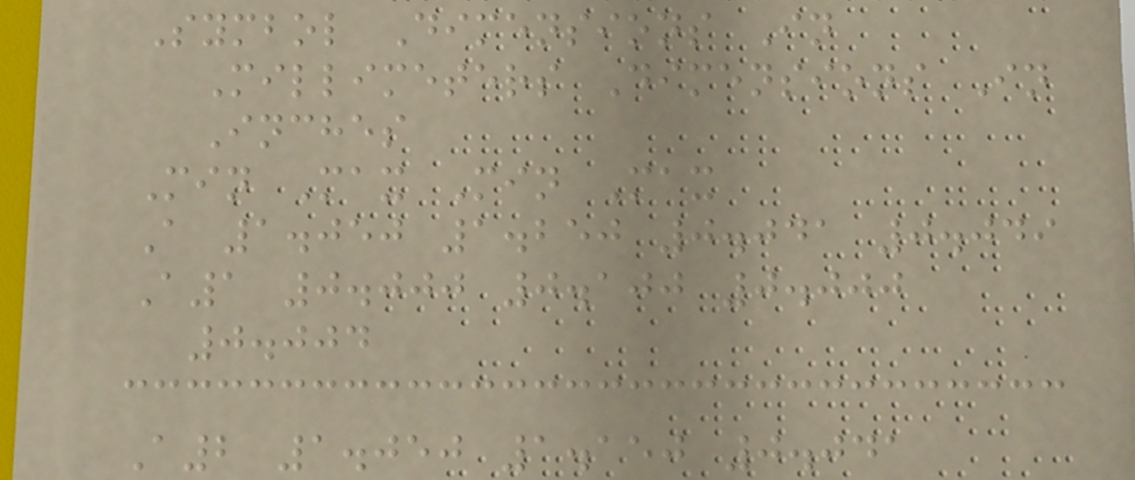Symbol Dimensions In
Millimeters Dimensions In
Inches
Min Max Min Max
A 1.050 1.250 0.041 0.049
A1 0.000 0.100 0.000
0.004
A2 1.050 1.150 0.041
